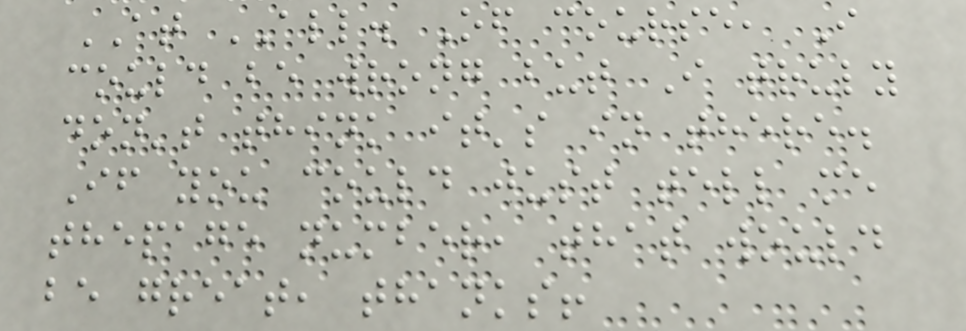AT ALL. Of course, I
could be wrong but I truly
don't think it's in there.
If you could just tell me
thepage number, that would
be great, thanks!
